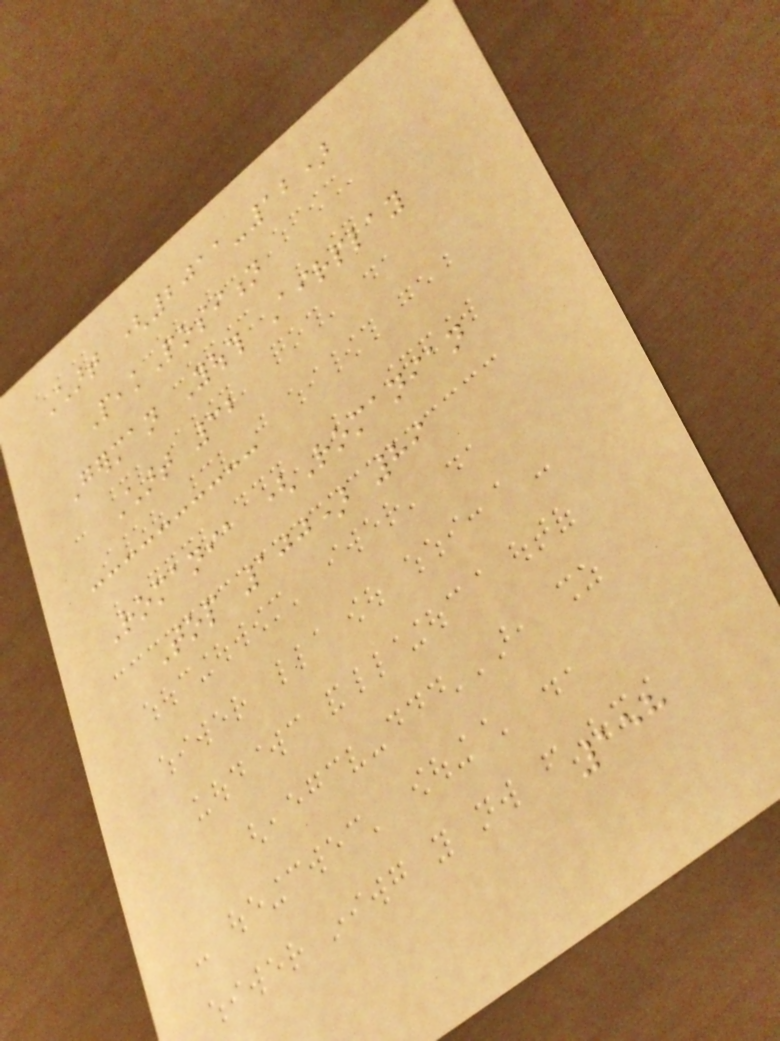Chart (2011-12)
PeakPosition
German Youth Airplay
Chart 32
Romania (Romanian
Top 100) 89
158
